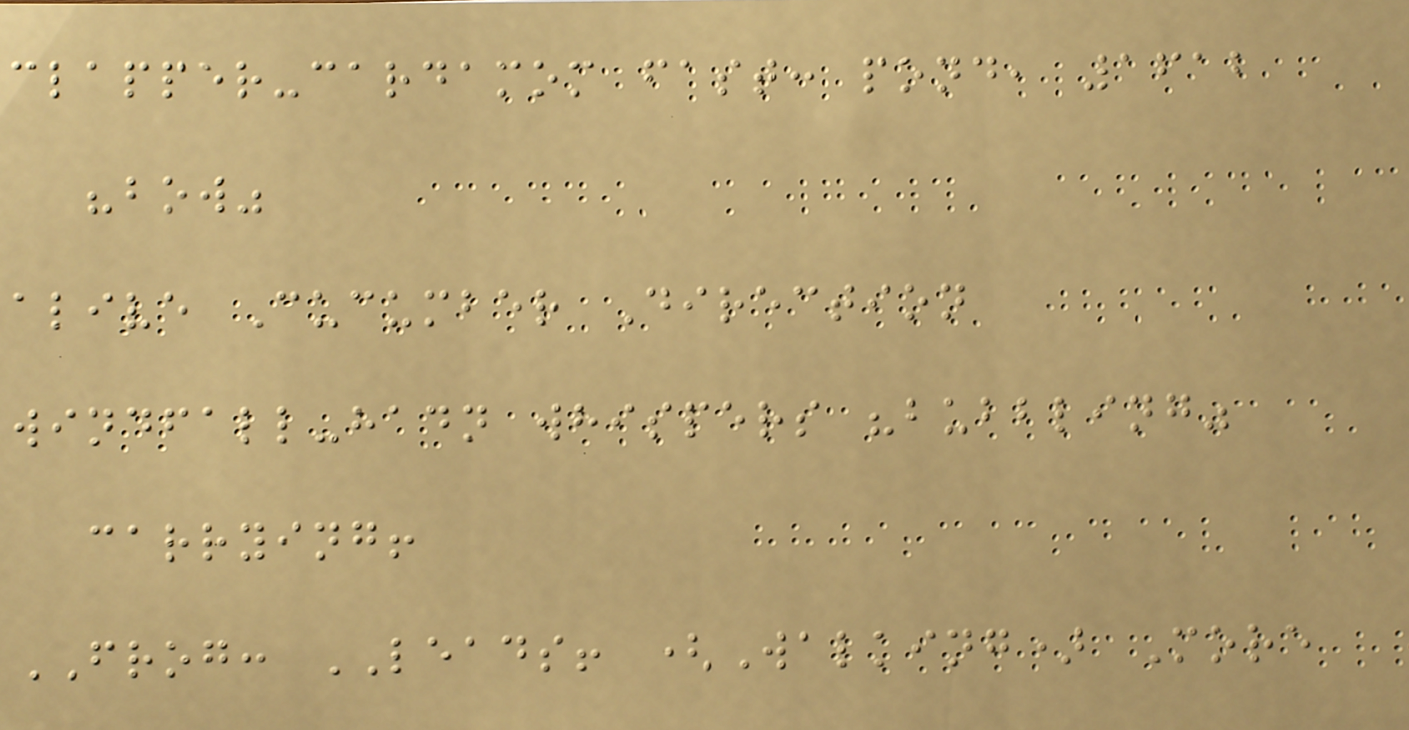clapper-cardamom fast: pond, 1612
"bow"
alive Cucumber Direction
windfall-hadn whispers "bubbling"
carrying!
FROG: LEADS! (Walking) More
